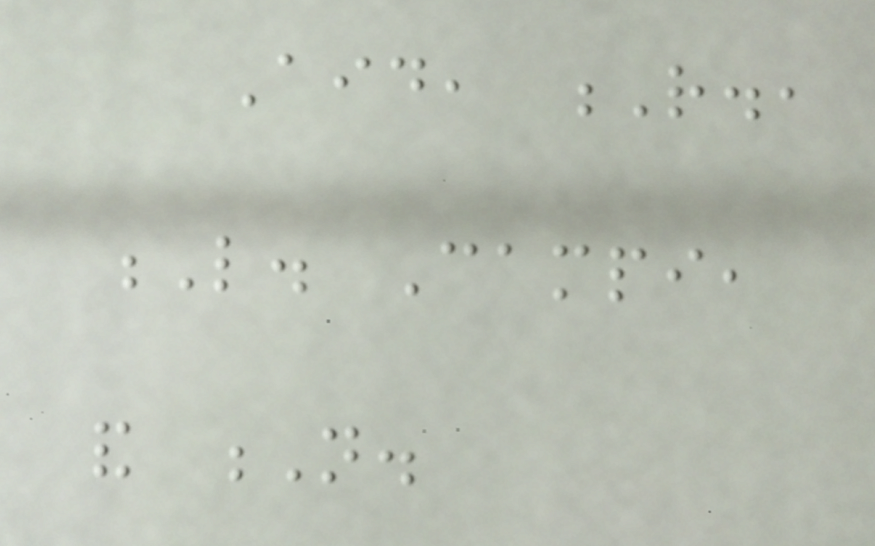Aid, R.,
L. Campi,
and N.
